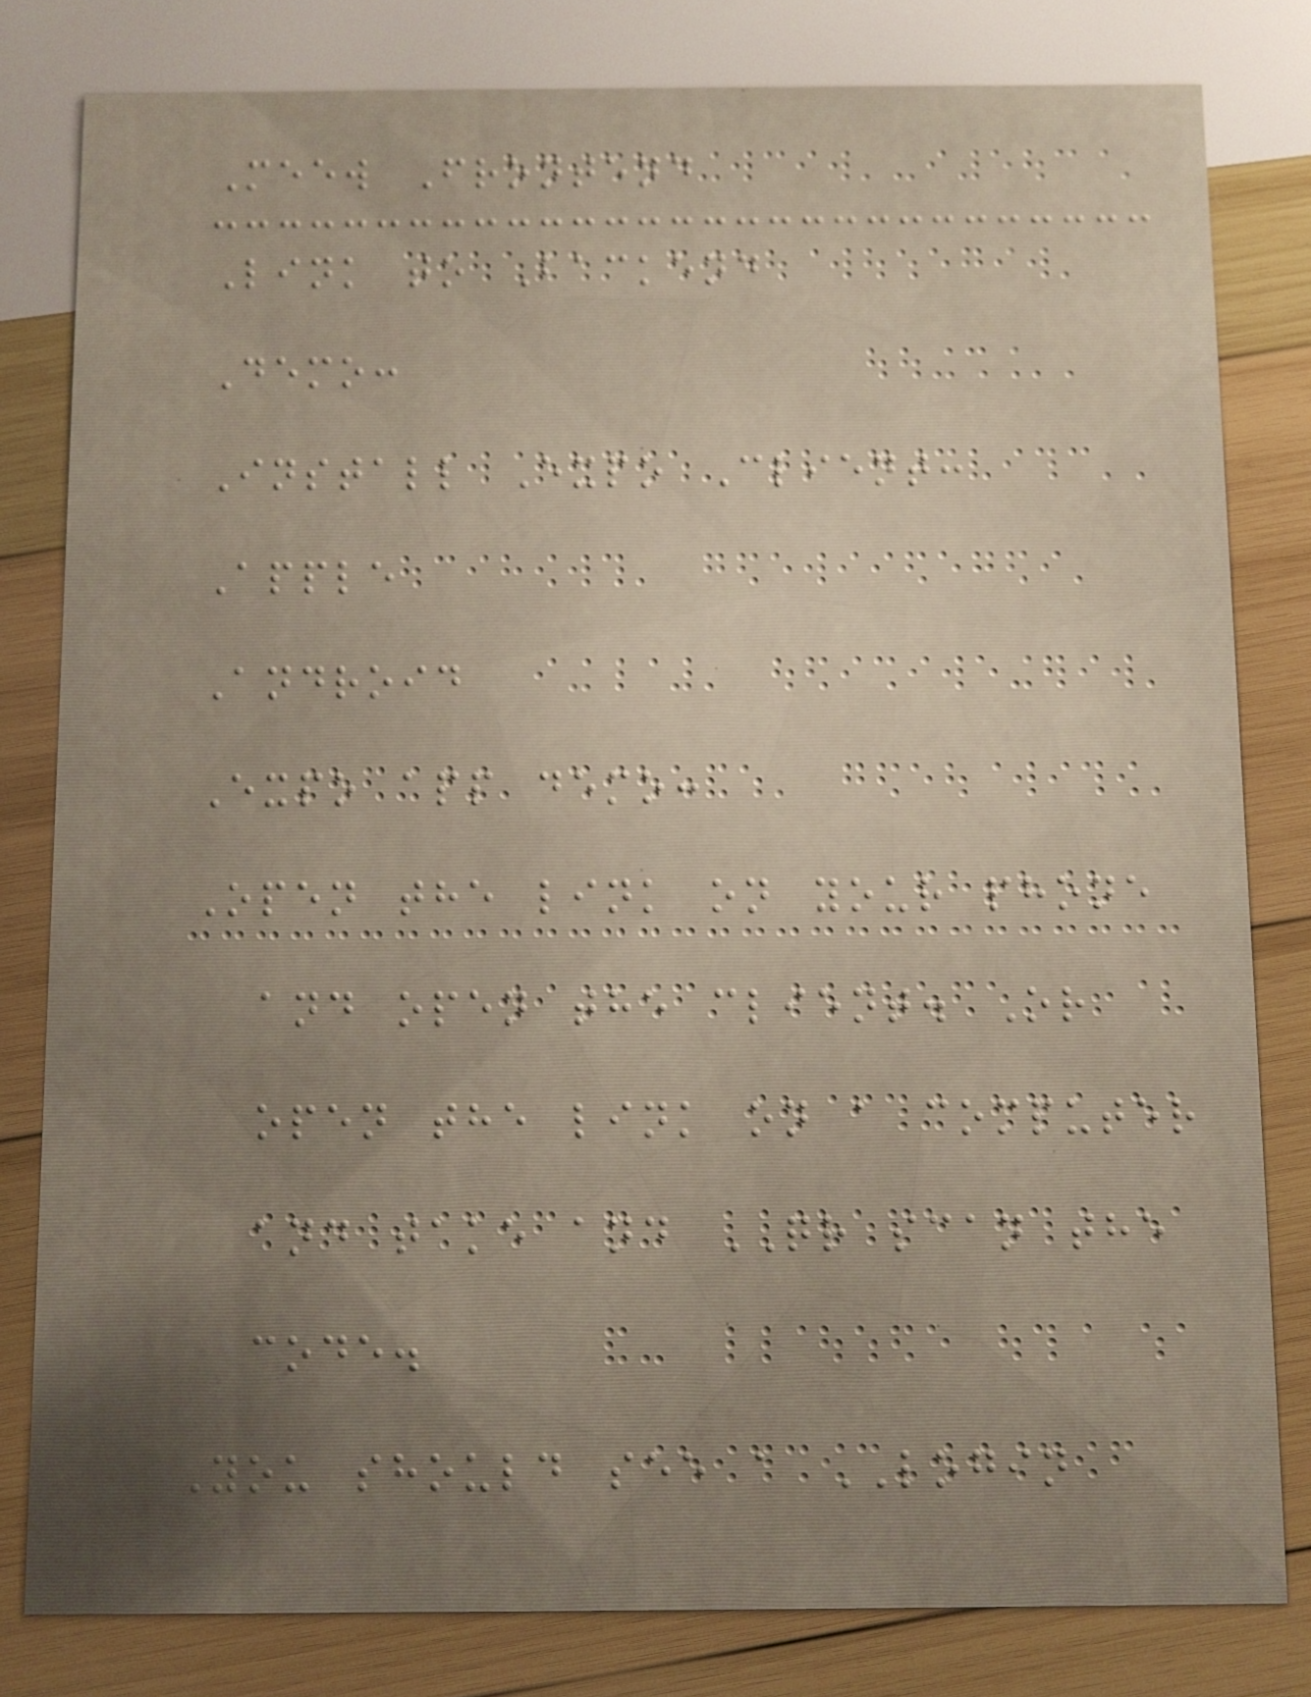Meew Frontend
Link to Backend
Demo:
Install Expo Client:
Apple
Android
Expo app demo:
Open the link on your phone
and open the client. Or
open the link on a computer
and take and QR scan the
code.
You should see a LOGIN
